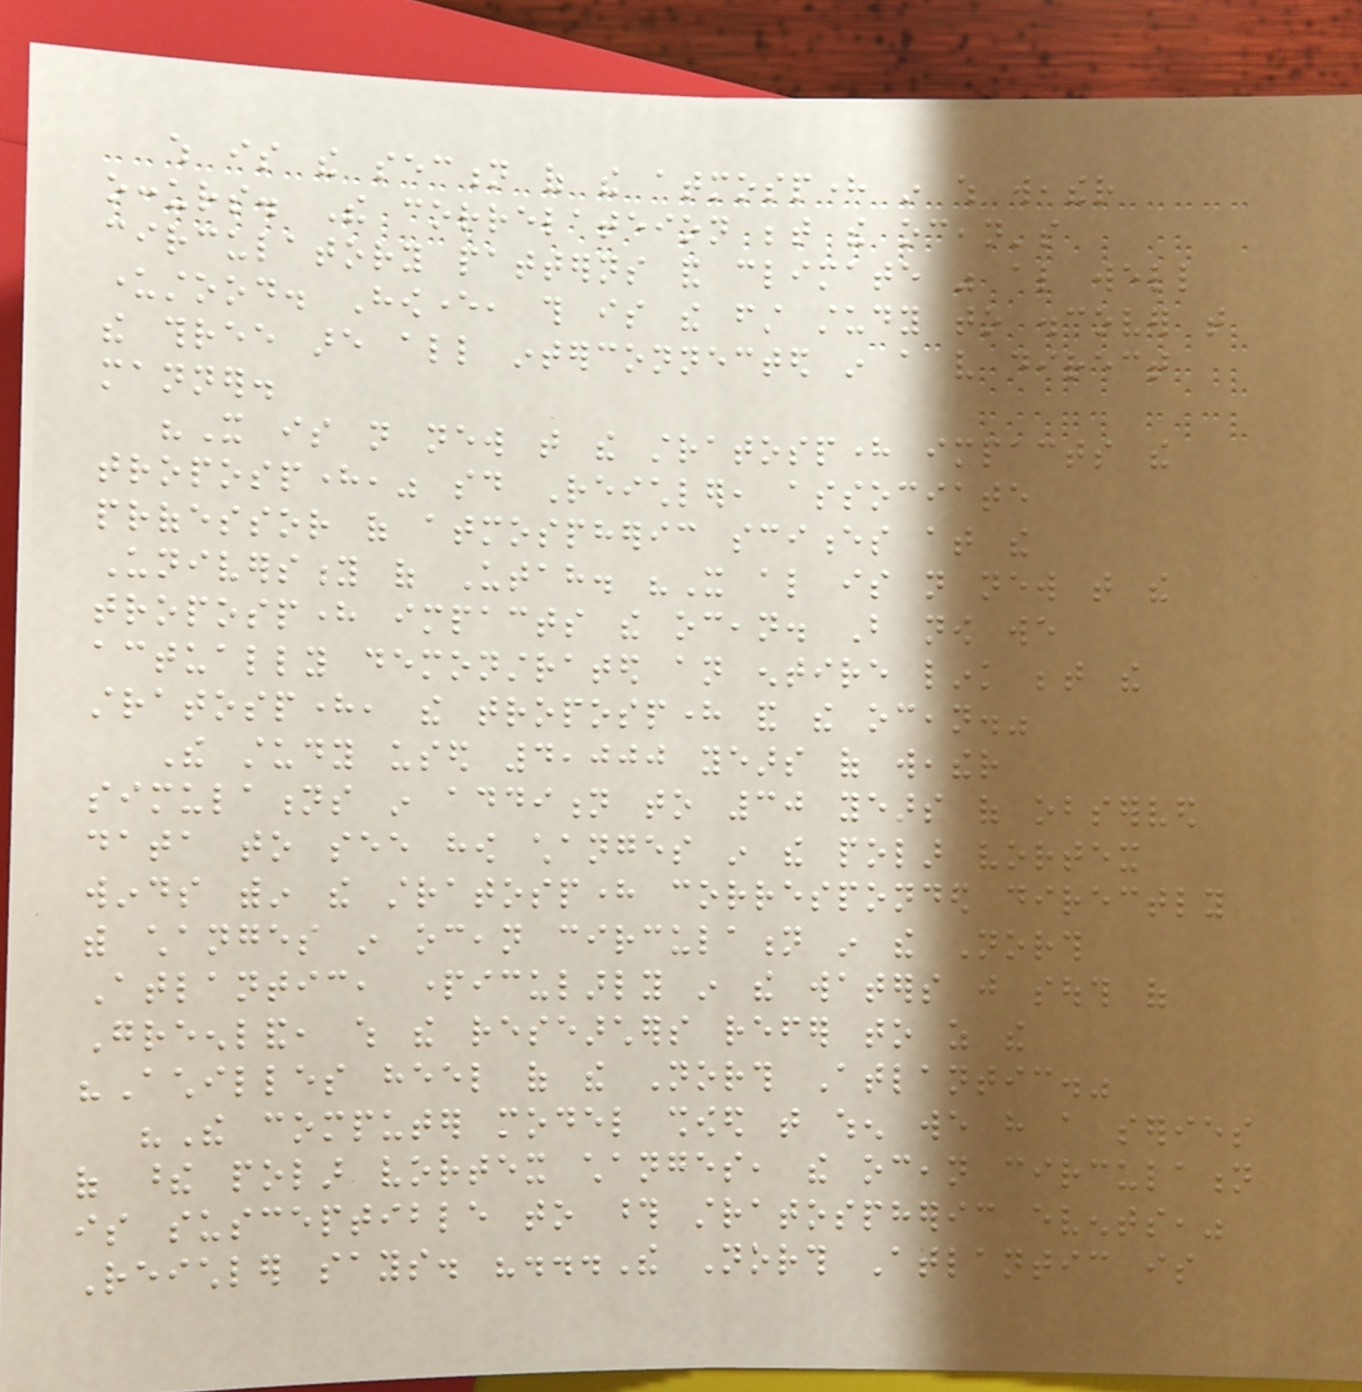which is the section of the atmosphere in which weather
occurs. The correlateion between the ocean's
circulatory patterns and climate was also well
understood. However, this is the first study to discover that
the three are all interconnected in a very direct
manner.
"It is not new that the stratosphere impacts the
troposphere," said Reichler, associate
professor of atmospheric sciences at the
University of Utah. "It also is not new that the
troposphere impacts the ocean. But now we
actually demonstrated an entire link between the
stratosphere, the troposphere and the ocean."
The study used 4,000 years of weather
simulations in addition to 30 years of observed
data to see how changes in the polar vortex
winds within the stratosphere corresponded directly
with changes in ocean circulation in the North
Atlantic, particularly in the waters just south of
Greenland, which the researchers refer to as the
"Achilles heel of the North Atlantic."
"The computer model showed that when we have a series
of these polar vortex changes, the ocean circulation
is susceptible to those stratospheric events,"
Reichler says. "...The North Atlantic is
